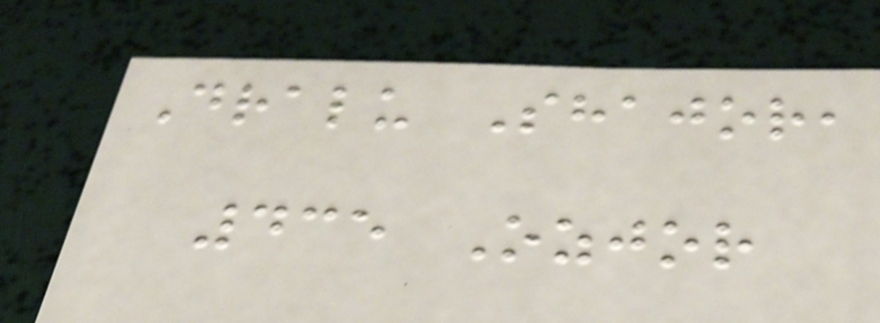Dralu Shajor,
435 Ozjor
